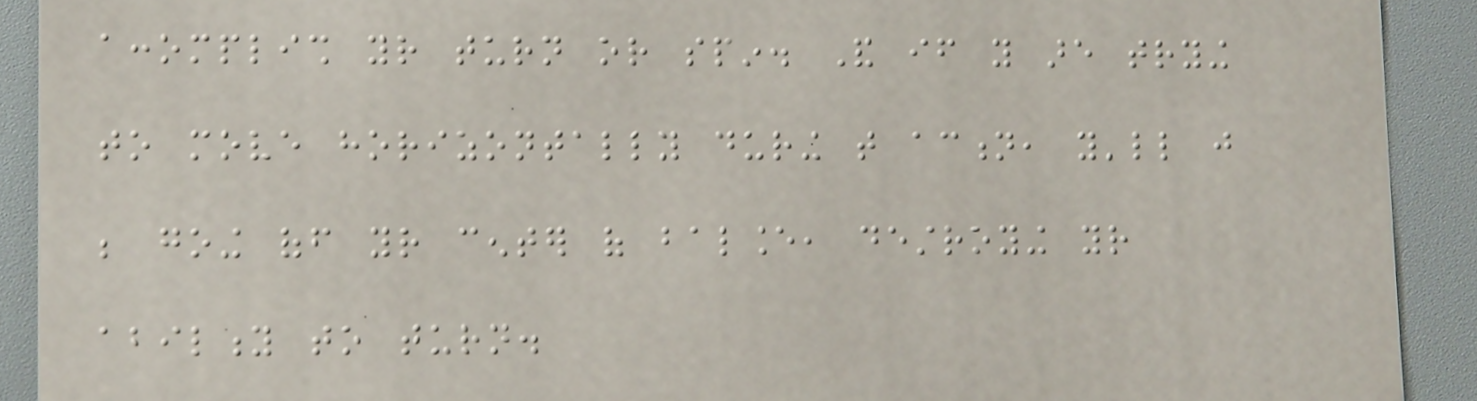accomplish your turn or spin. And if you are trying
to move horizontally during that action, you'll just
be going off your center of balance, destroying your
ability to turn.
